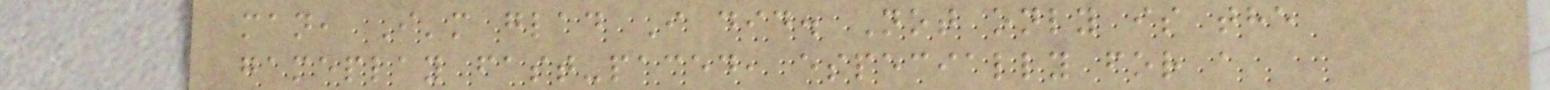man, I'm glad I did. Not only is the
gameplay fast-paced, especially for a
